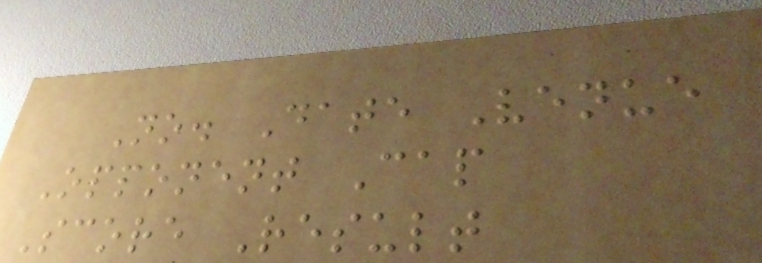No. Date Venue
Opponent Cap
Score Result
